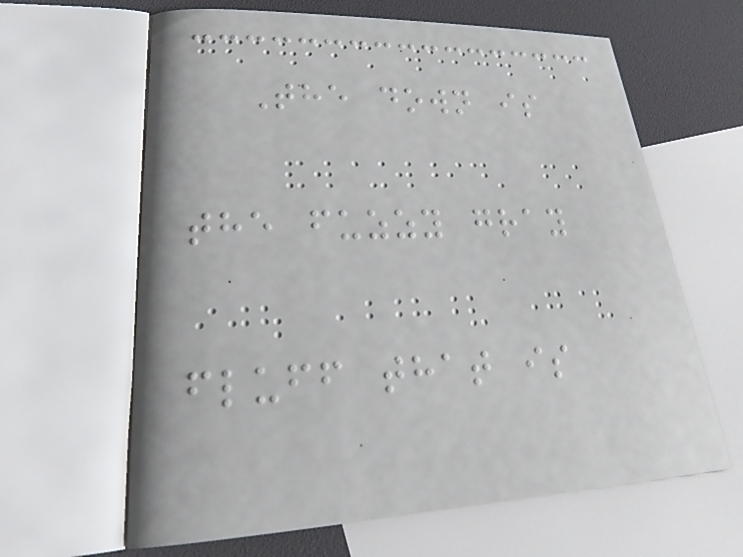The down is
the fuzzy gray
fluff that is
